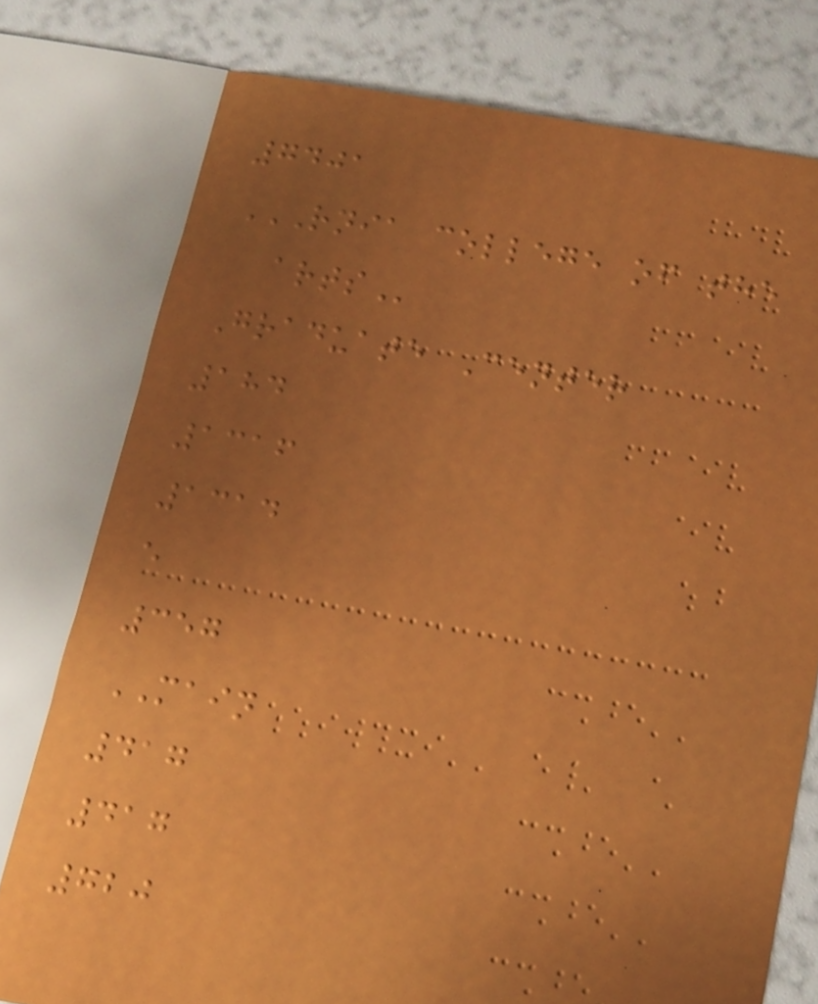7401
RNIA COLLEGE OF THE
ARTS
Graduate Center
184
1316
1314
e
357
MAIN
417
417
720
